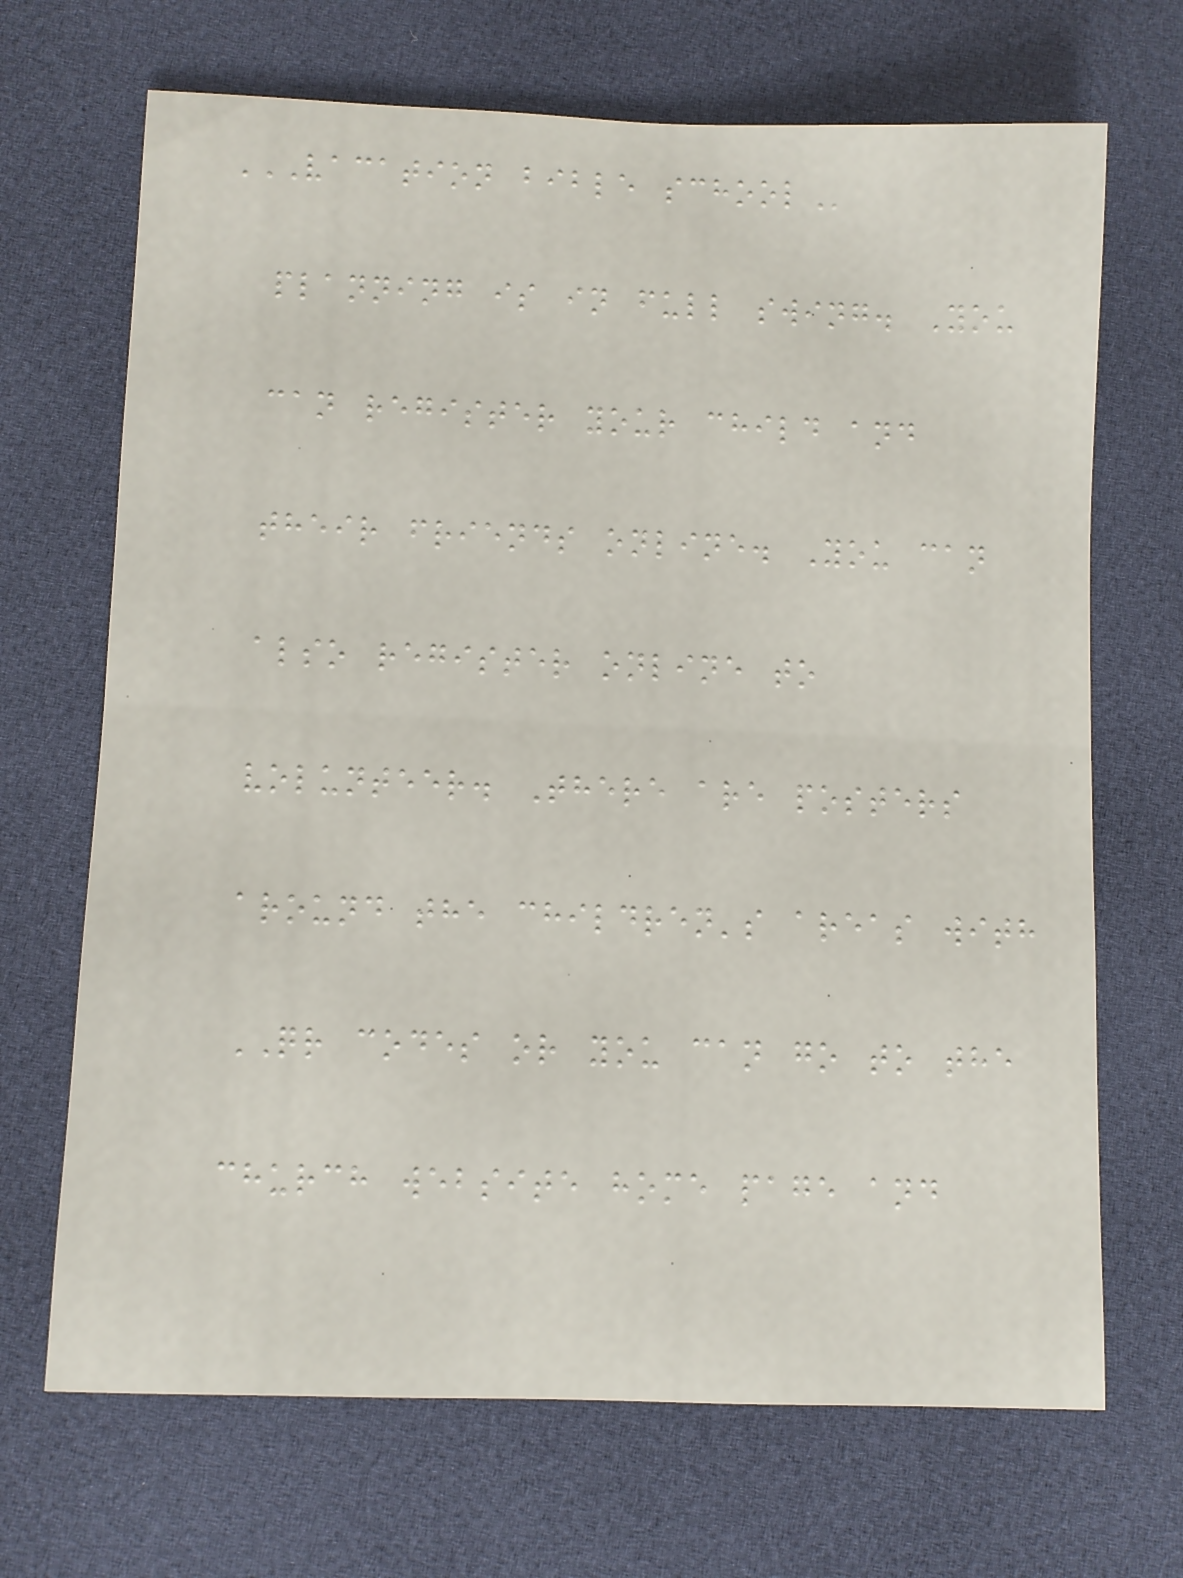VACATION BIBLE SCHOOL
planning is in full swing. You
can register your child and
their friends online. You can
also register online to
volunteer. There are posters
around the children's areas with
QR codes or you can go to the
church website home page and
